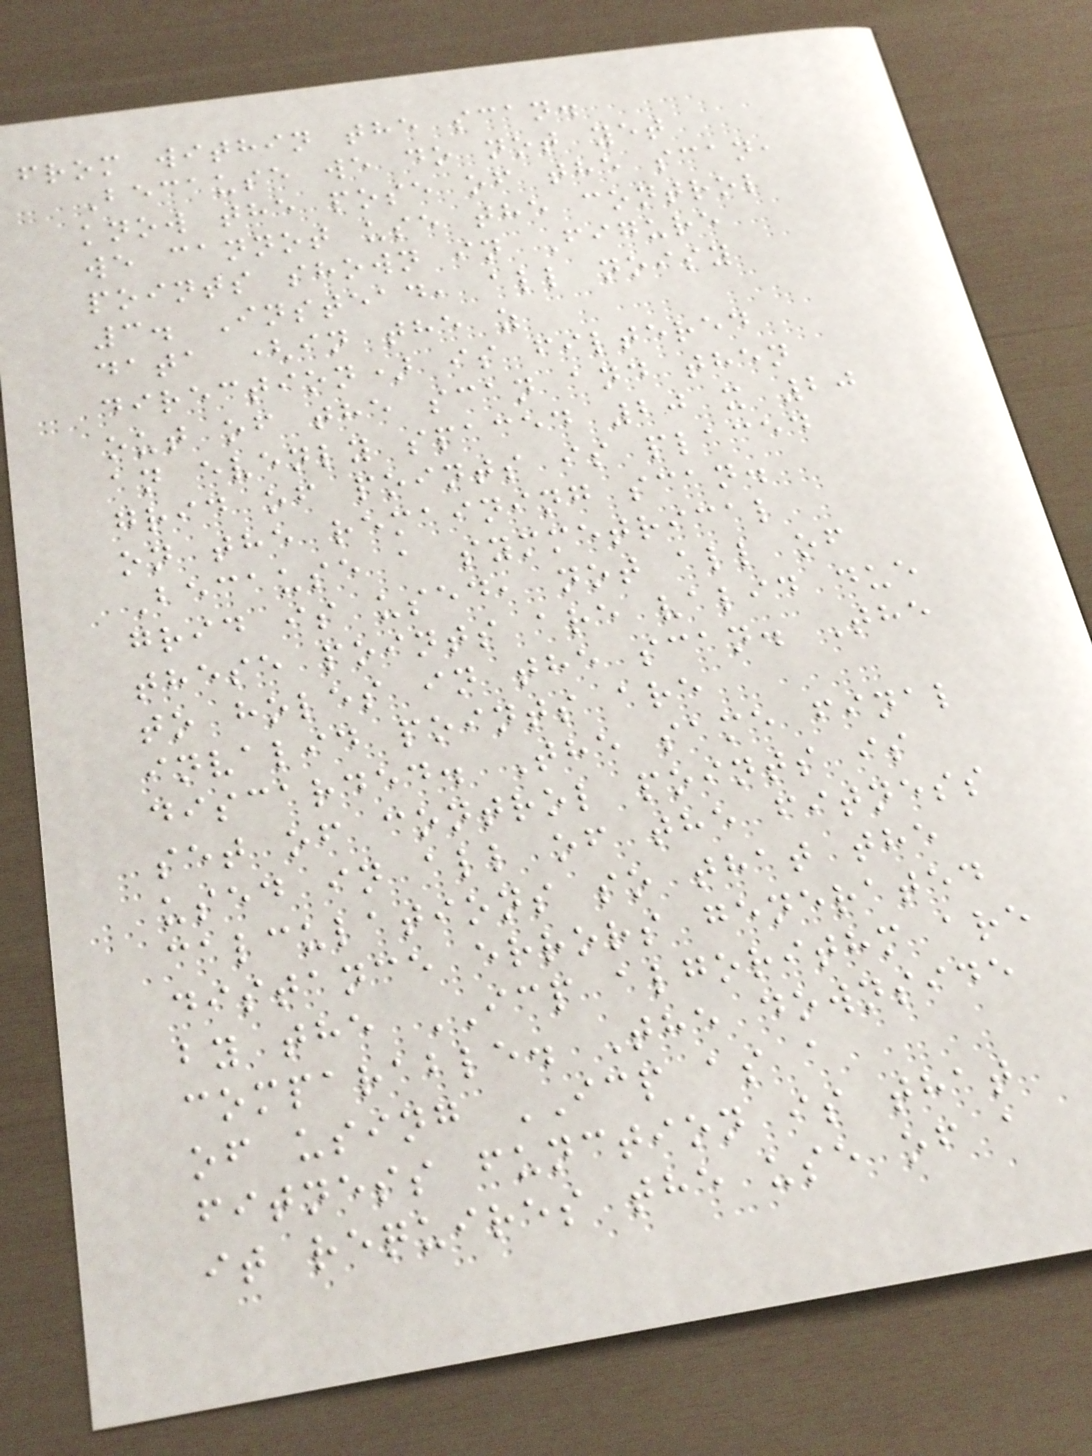from within the scan.
Because we do not yet
know the pose of the scan,
we cannot use the control
points shown in Figure
3. Instead, all noisy
data (in the z
direction) is filtered
out of the scan and then
an evenly spaced 20 x 20
grid of points is placed
on the remaining scan.
Because a symmetrical
grid is used, not all of
these points are valid due
to holes in the scan. The
invalid points are
discarded. The same final
set of control points is
used in all of the fitness
calculations so that the
distance errors generated
by the ICP algorithm are
comparable. The downside
of using ICP as a
fitness function is that
it requires the use of a
